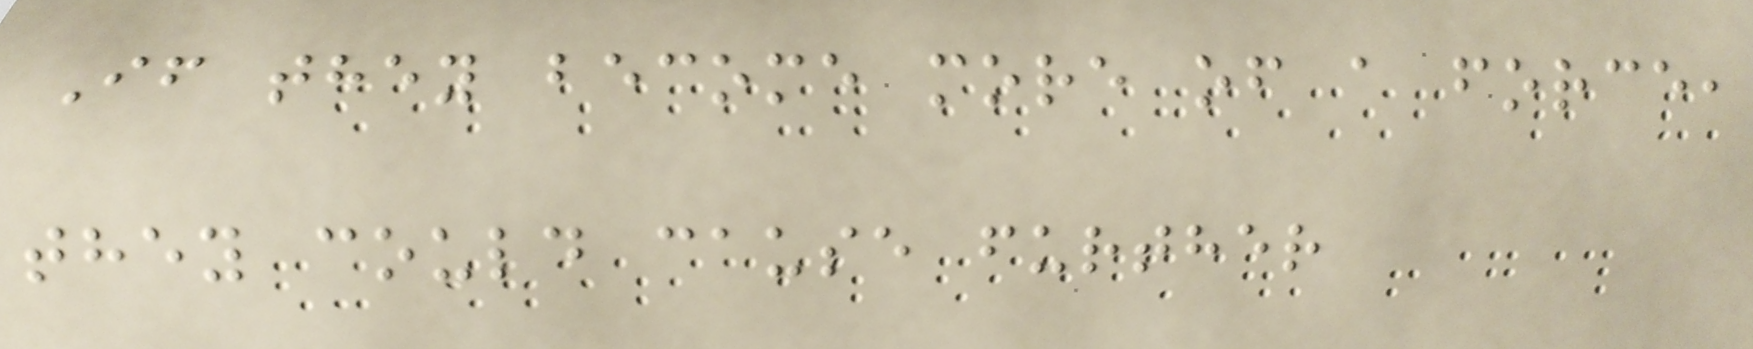If they become more of a force,
they could cause further
